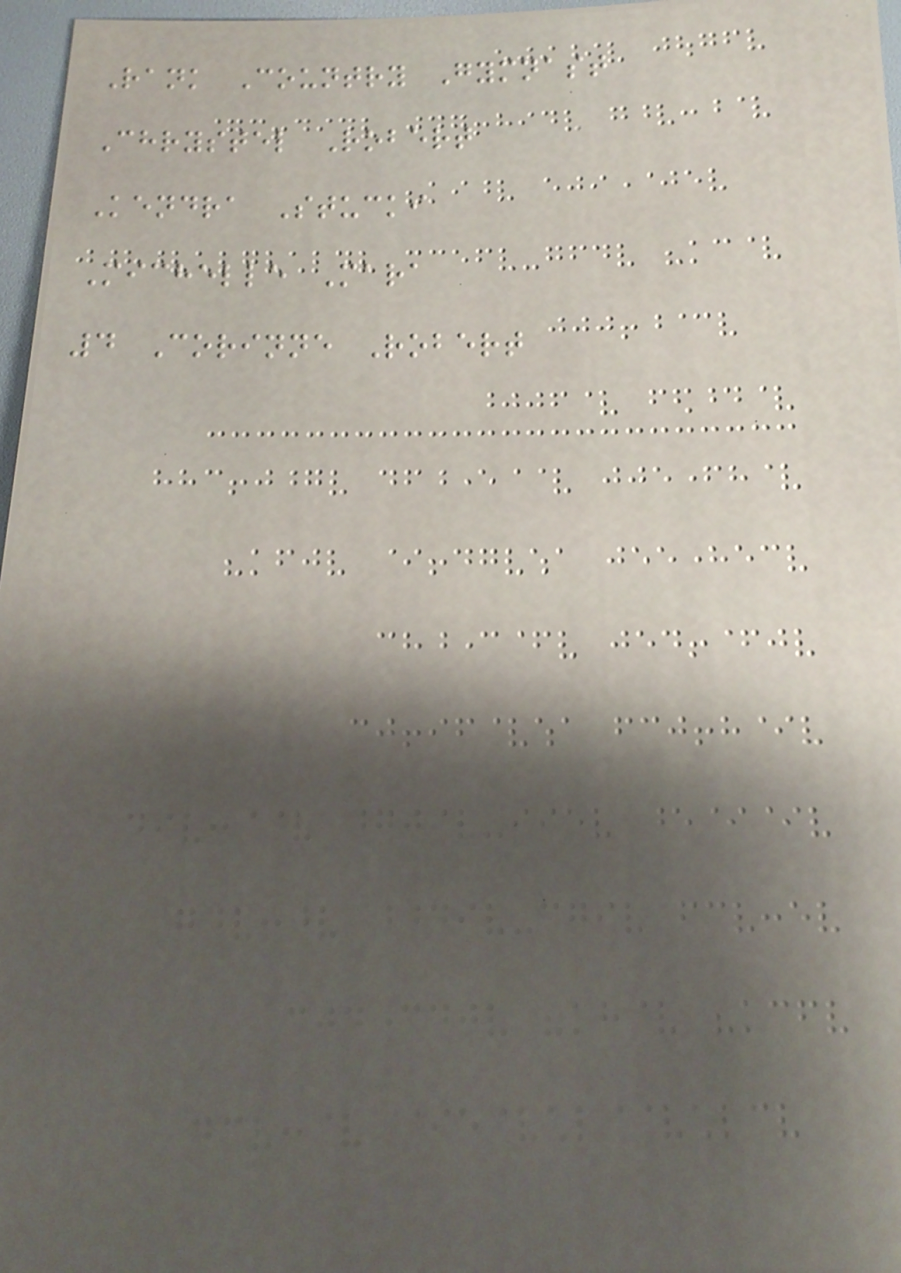Rank Country Gymnast
Chrystel Robert
Kendra Stucki
Michelle Mara
4 Corinne Robert
